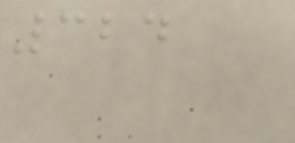324
